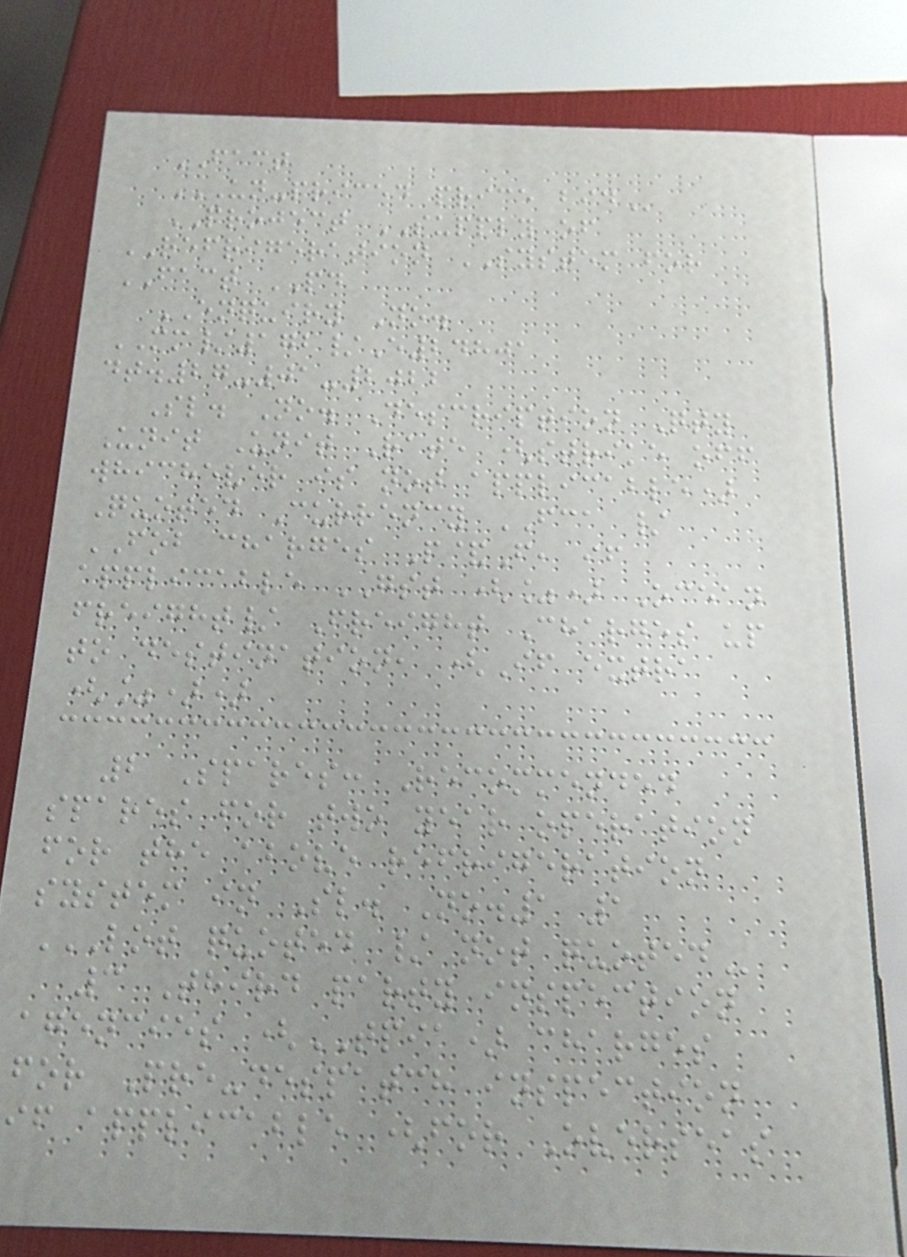FACT
UN-PRICED PRICE BID
PROJECT SUPPLY of
REFRIGERATION SYSTEM for
FACT PD
ENQUIRY No.
MM/172/E24801
dt.27-01-2022
Sl. No. Description Qty
Unit Unit Rate (strike off
whichever is not applicable)
Quoted Currency FCA /
FOB charges P&F, if
applicable GST (%) Ocean
freight/ Freight Charges up
to destination, (If extra
(%))
2 Spares: Recommended
spares for two year operation
for the above refrigeration
system in Sl. No.1 1
LOT QUOTED / NOT QUOTED
3 Third party inspection
agencies (TPIA) charges
for Pre-despatch inspection
if applicable (for Overseas
